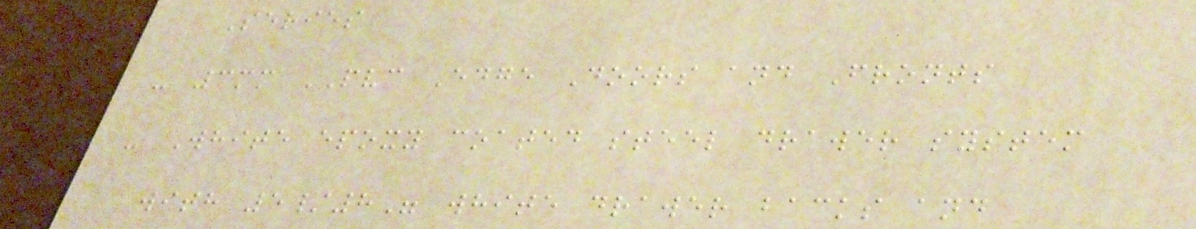Series
- 3mm PVC Edge Doors and Fronts
- White epoxy coated steel drawer system
with 5/8" white drawer backs and
